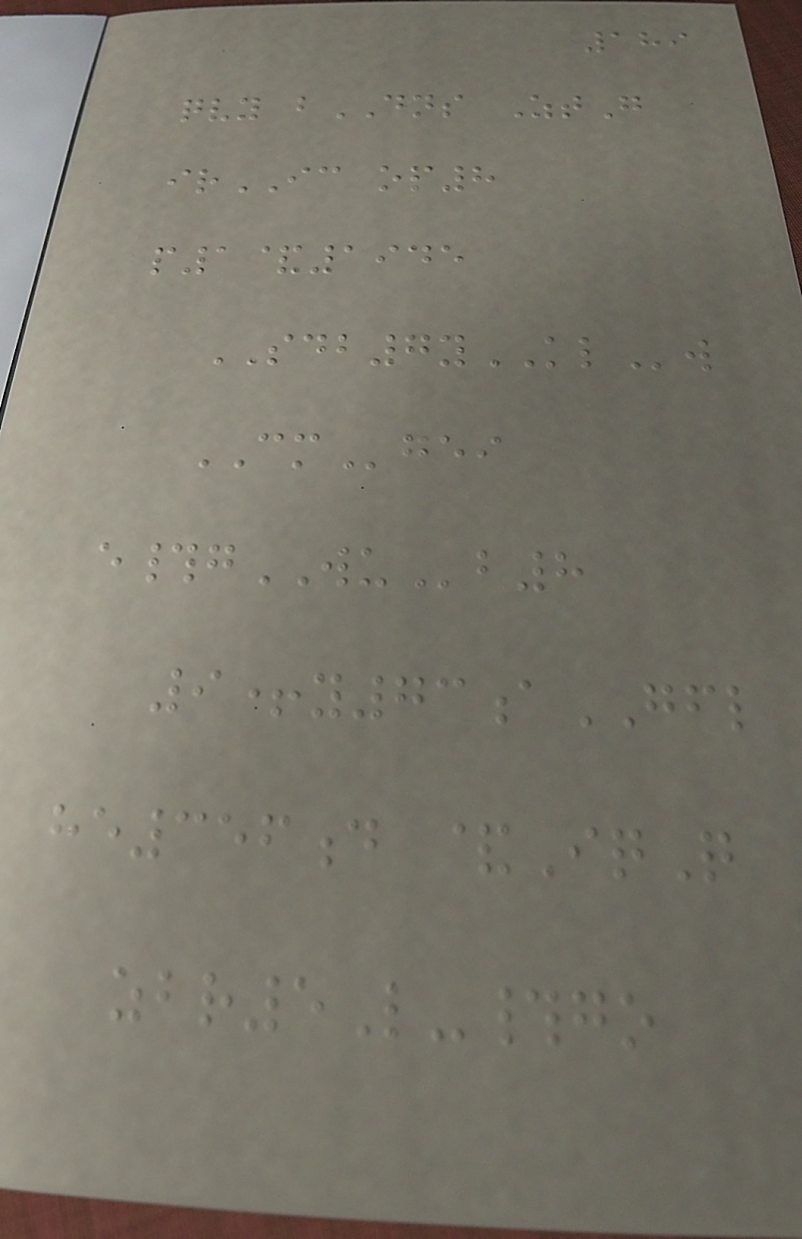189
qvy bDNS ZtG
irIC op8
p1&1945
SDB7yKLw
CMgei
e#gWUb8
9+y73aGFL
he356d &IqQ
zbr5L-#go
